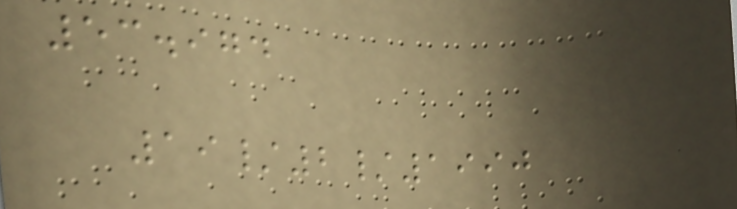53.974
19/2/1990
